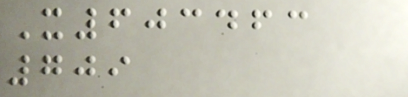X603463
709
